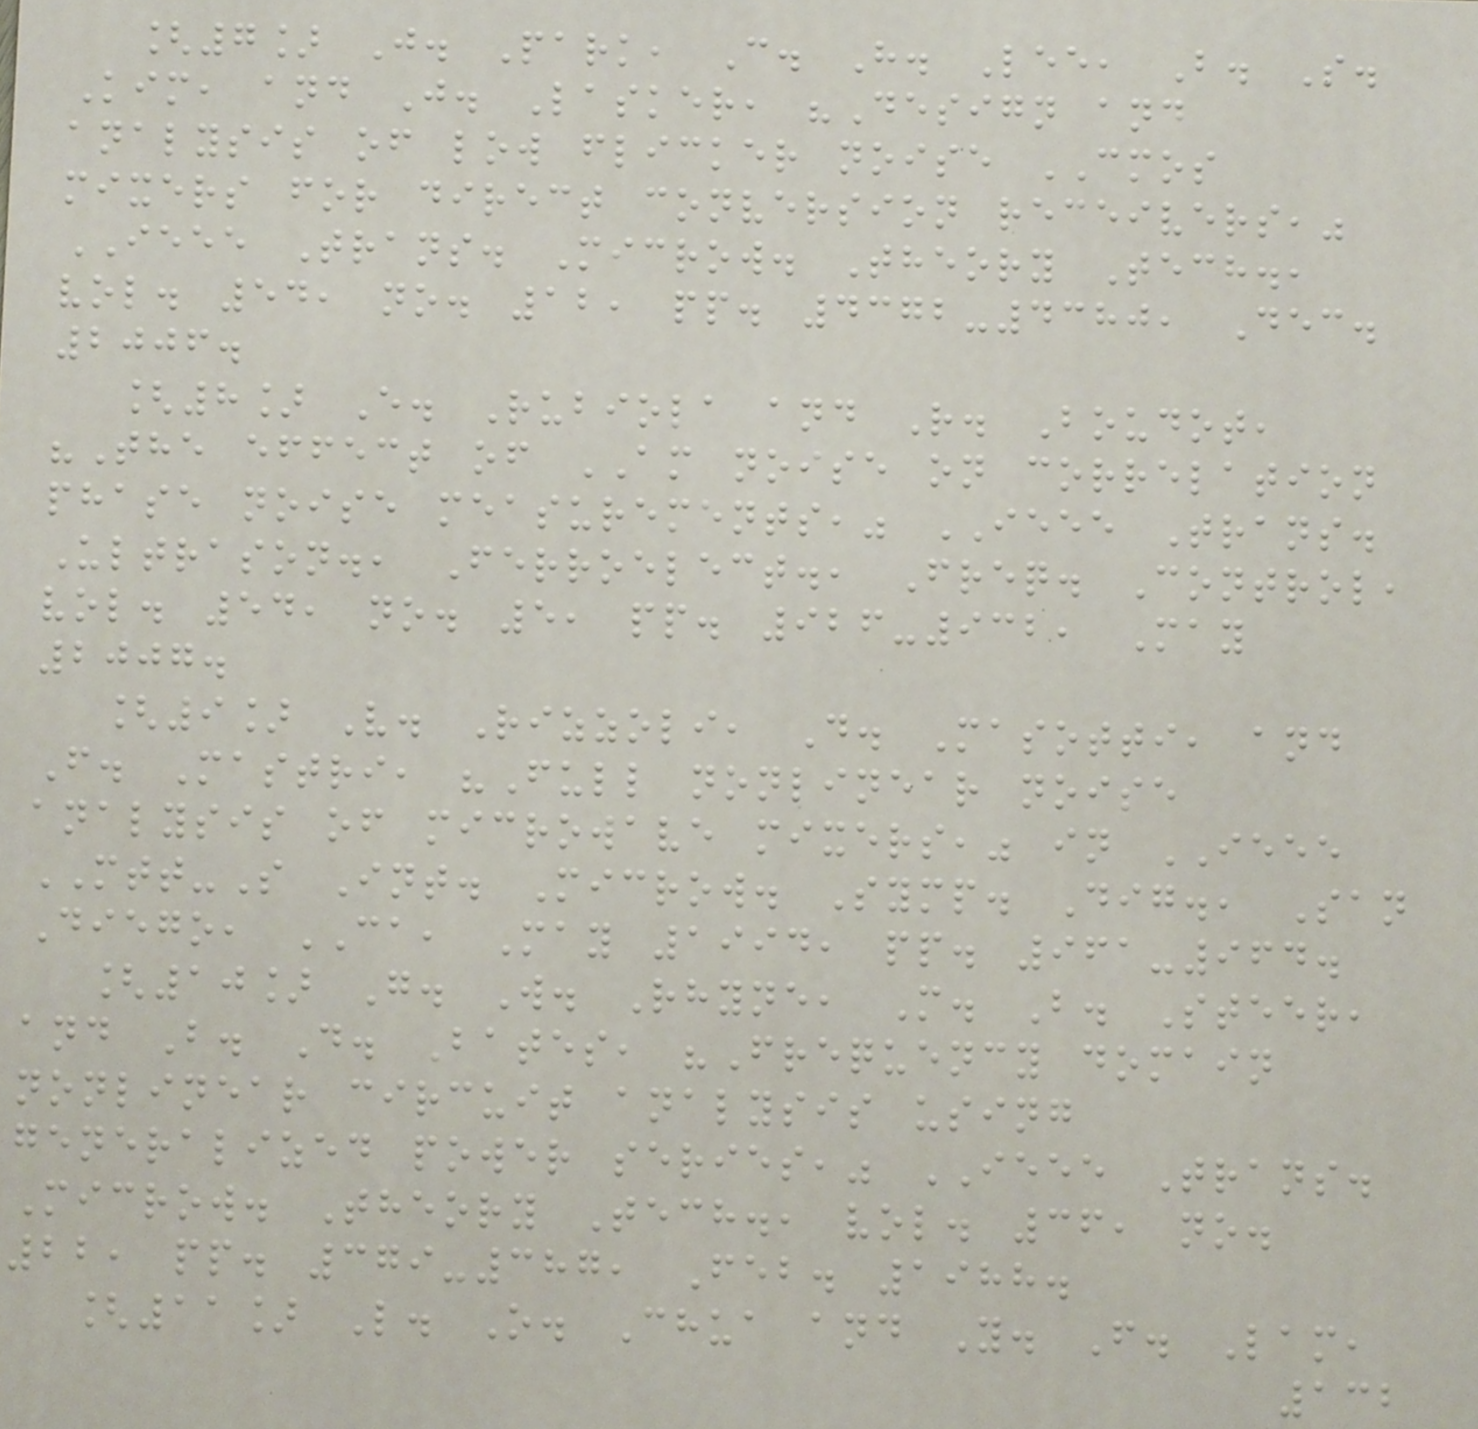[7] J. Park, C. H. Lee, B. S.
Kim, and J. Lasker, "Design and
analysis of low flicker noise CMOS
mixers for direct conversion receivers,"
IEEE Trans. Microw. Theory Tech.,
vol. 54, no. 12, pp. 4372-4380, Dec.
2006.
[8] E. Rubiola and R. Boudot,
"The effect of AM noise on correlation
phase noise measurements," IEEE Trans.
Ultrason., Ferroelect., Freq. Control,
vol. 54, no. 5, pp. 926-932, May
2007.
[9] V. Rizzoli, D. Masotti, and
F. Mastri, "Full nonlinear noise
analysis of microwave mixers," in IEEE
MTT-S Int. Microw. Symp. Dig., San
Diego, CA, May 1994, pp. 961-964.
[10] G. W. Rhyne, M. B. Steer,
and B. D. Bates, "Frequency domain
nonlinear circuit analysis using
generalized power series," IEEE Trans.
Microw. Theory Tech., vol. 36, no.
22, pp. 379-387, Feb. 1988.
[11] L. O. Chua and Y. F. Lam,
132
